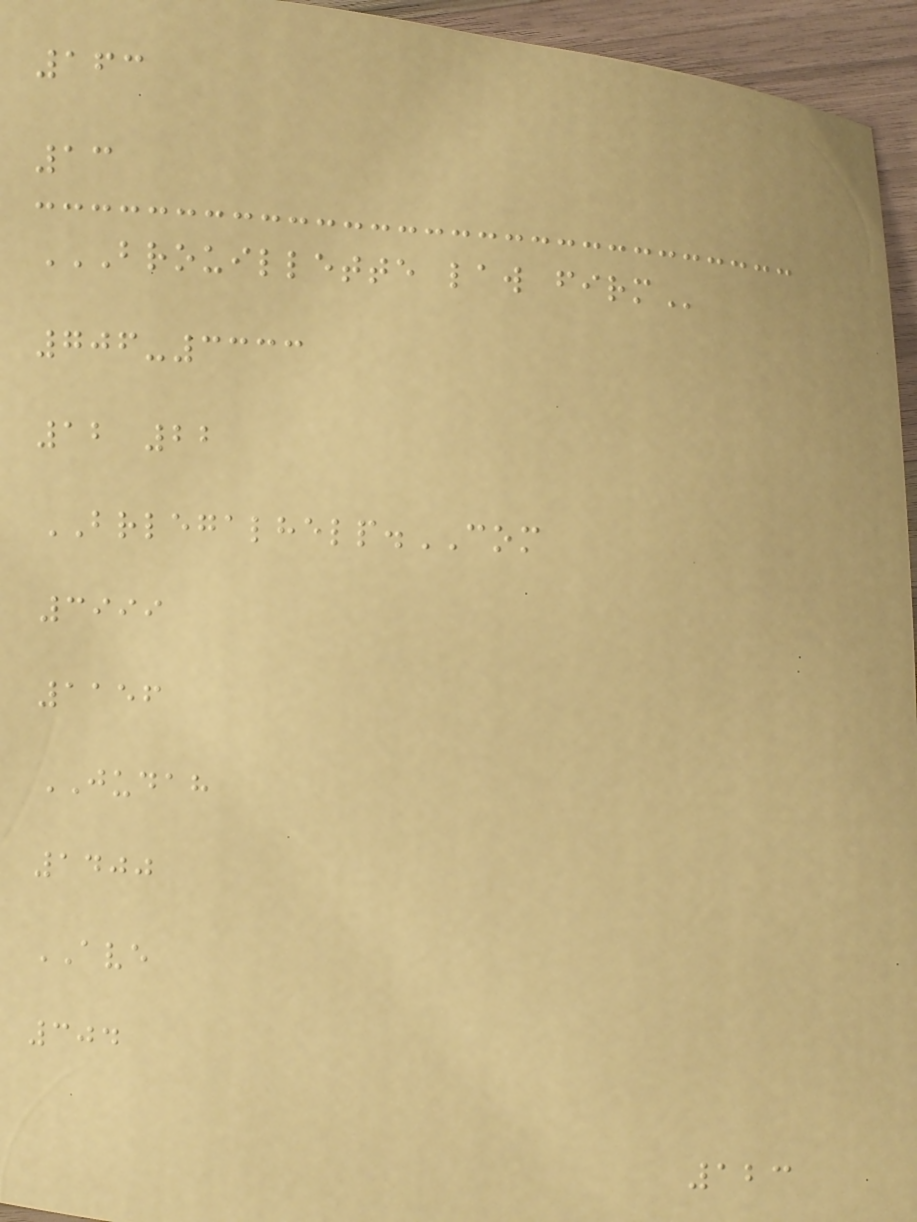163
13
BROUILLETTE LAW FIRM
706-3333
12 22
BRLEGALHELP.COM
3999
1156
JUDAH
1400
AVE
304
123
